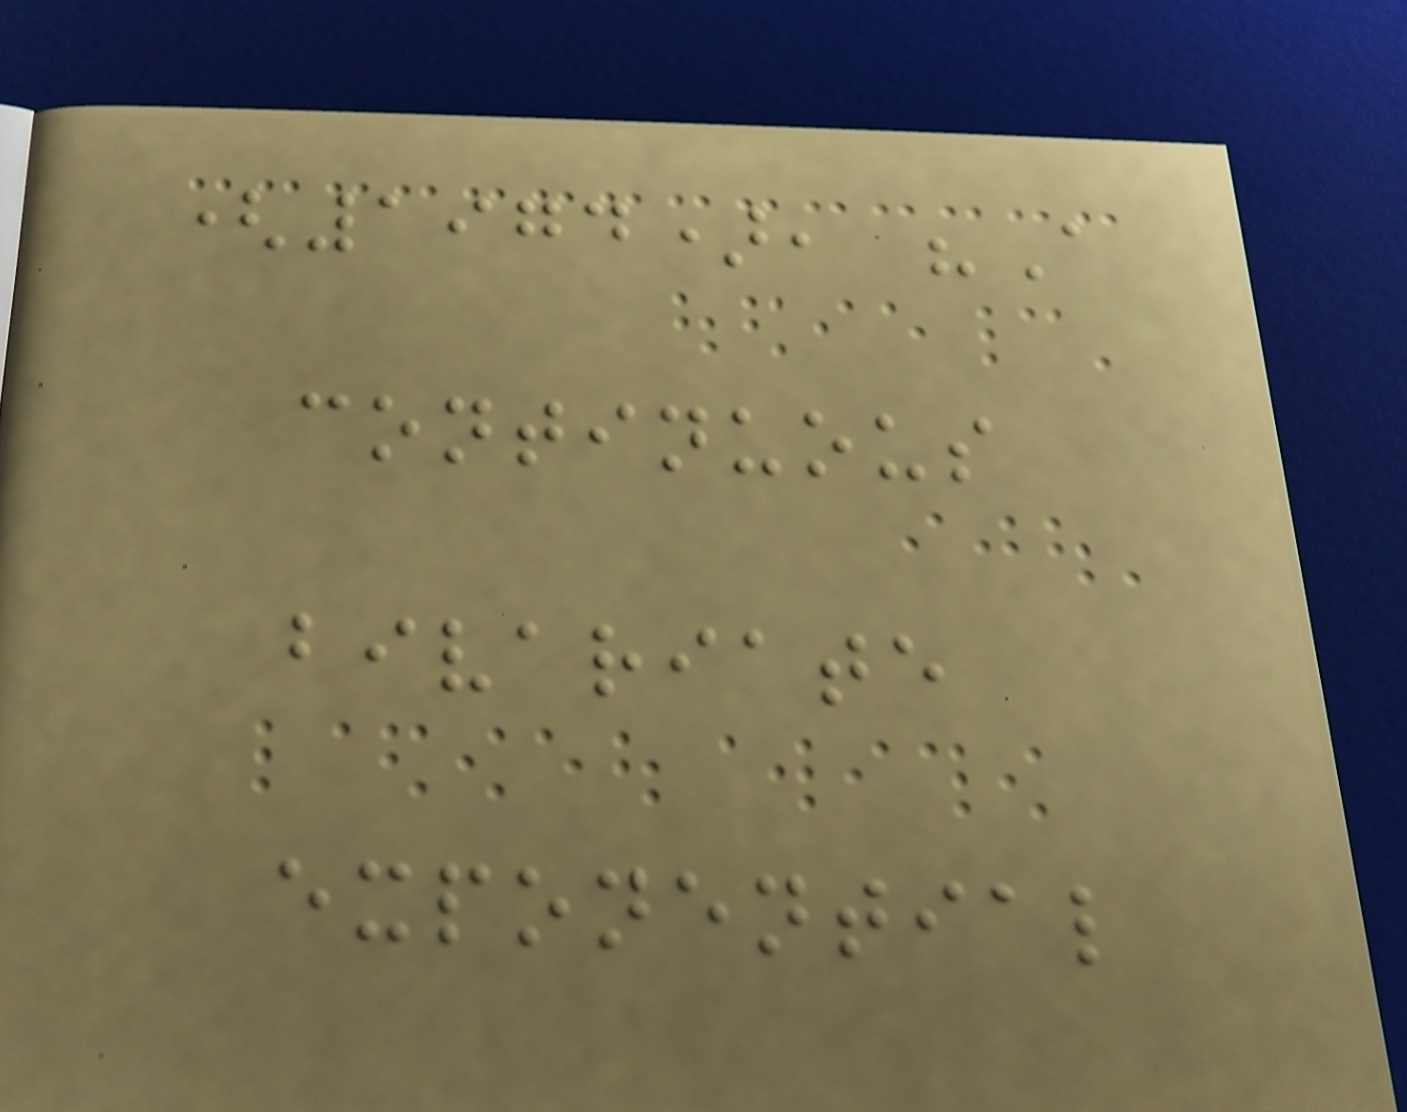(1974), "A
continuous
bivariate
exponential
